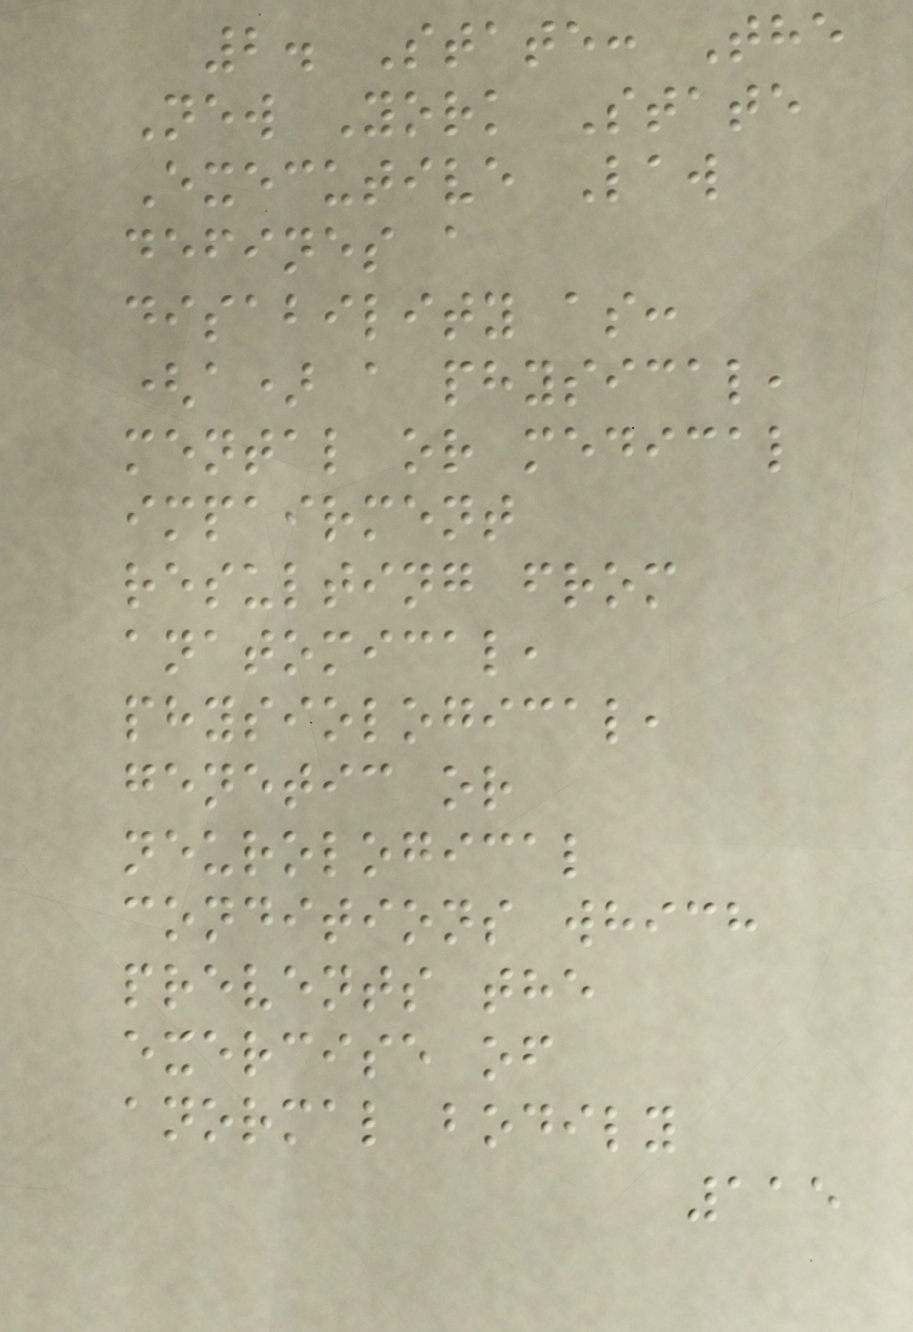2. State: The
New York State
Executive Law
defines a
disability as:
(a) a physical,
mental or medical
impairment
resulting from
anatomical,
physiological,
genetic or
neurological
conditions which
prevents the
exercise of
anormal bodily
115
